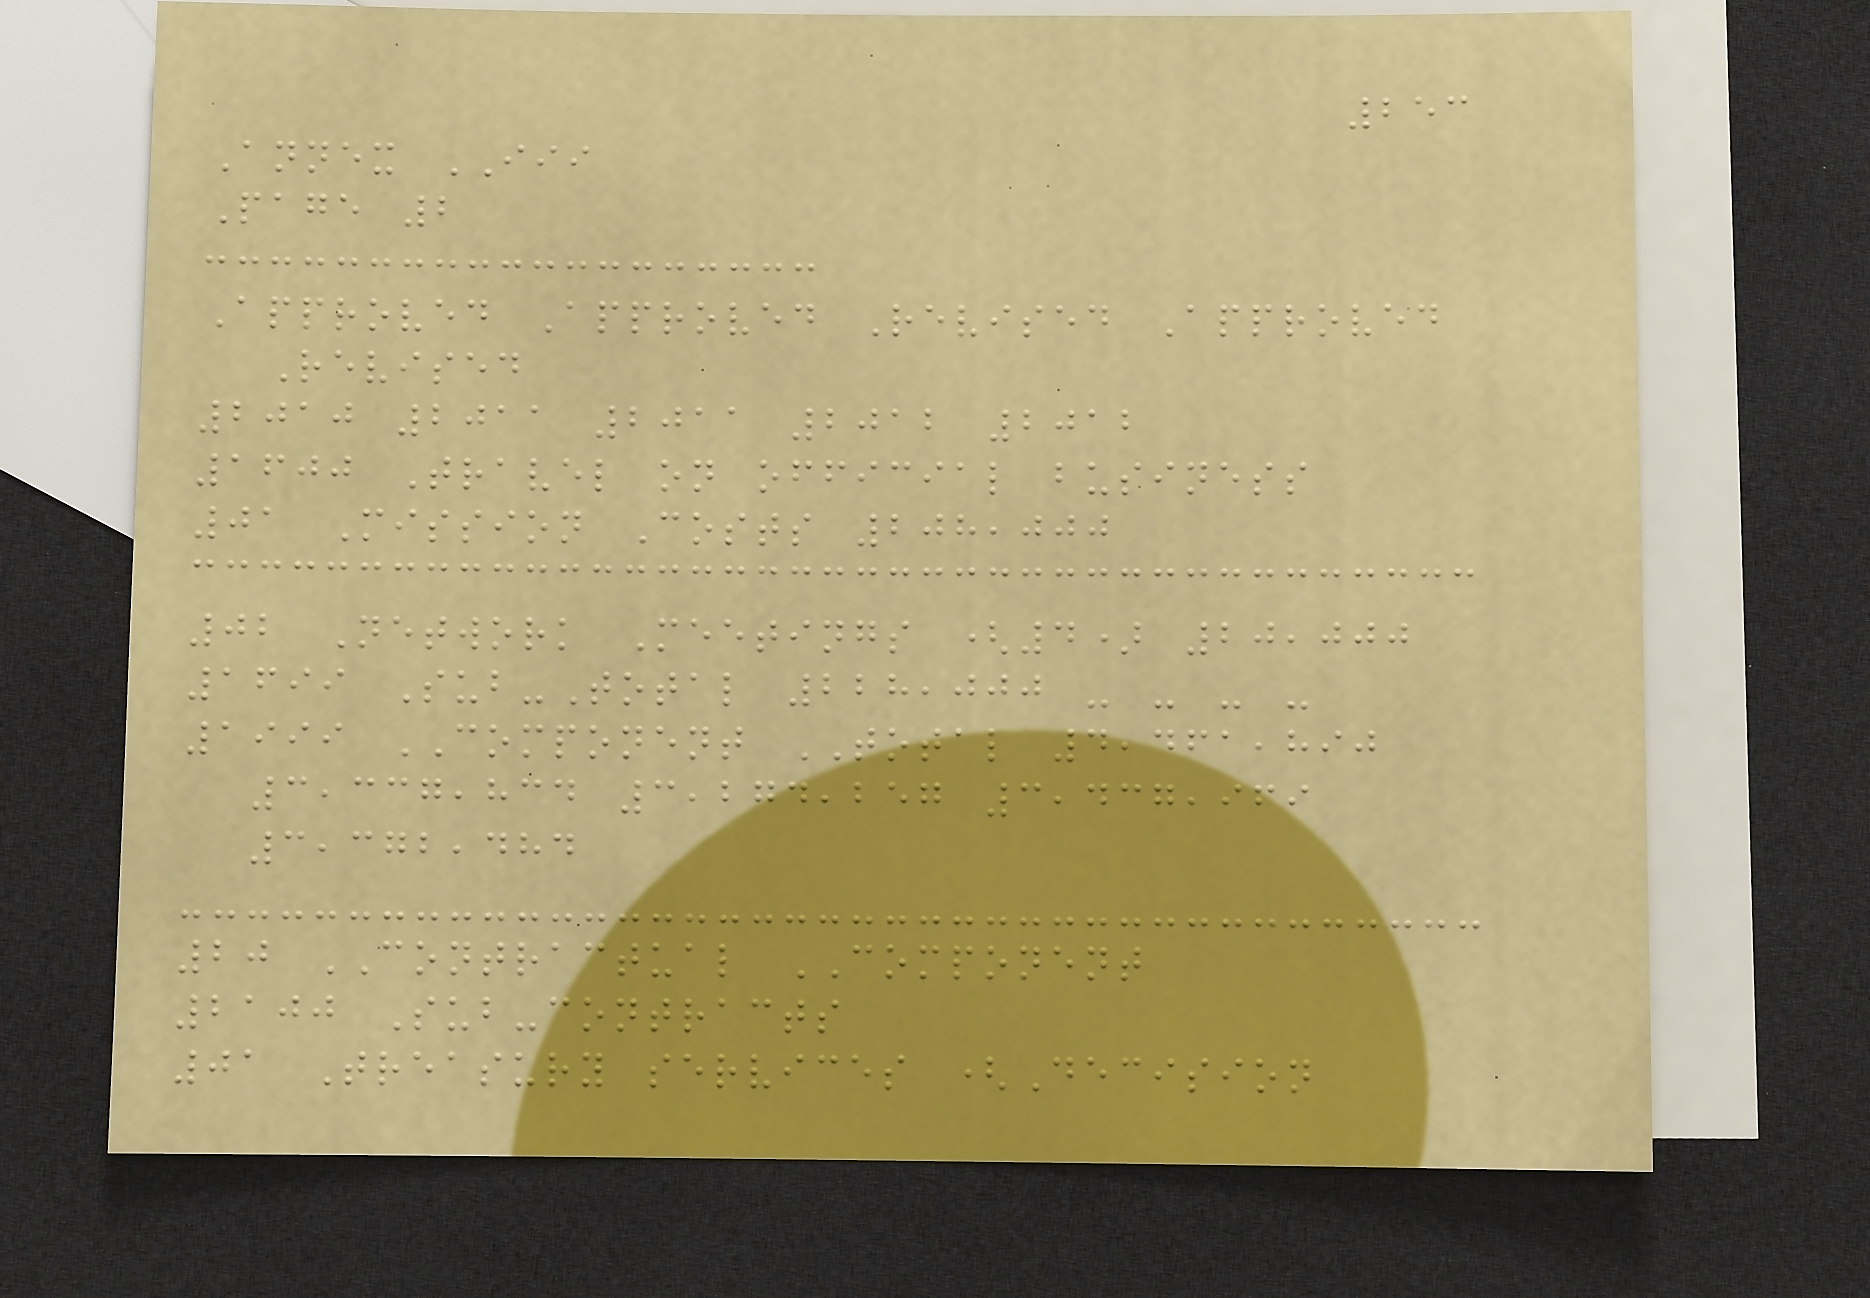253
Annex III
Page 2
Approved Approved Revised Approved
Revised
2010 2011 2011 2012 2012
1600 Travel on official business
01 Mission Costs 208,000
02 Network Meetings (4) 20,000
1699 Sub-Total 228,000 - - - -
1999 COMPONENT TOTAL 4,461,890
3,337,834 3,274,257 3,437,969
3,372,484
20 CONTRACTUAL COMPONENT
2100 Sub-contracts
01 Treasury services (Decision
